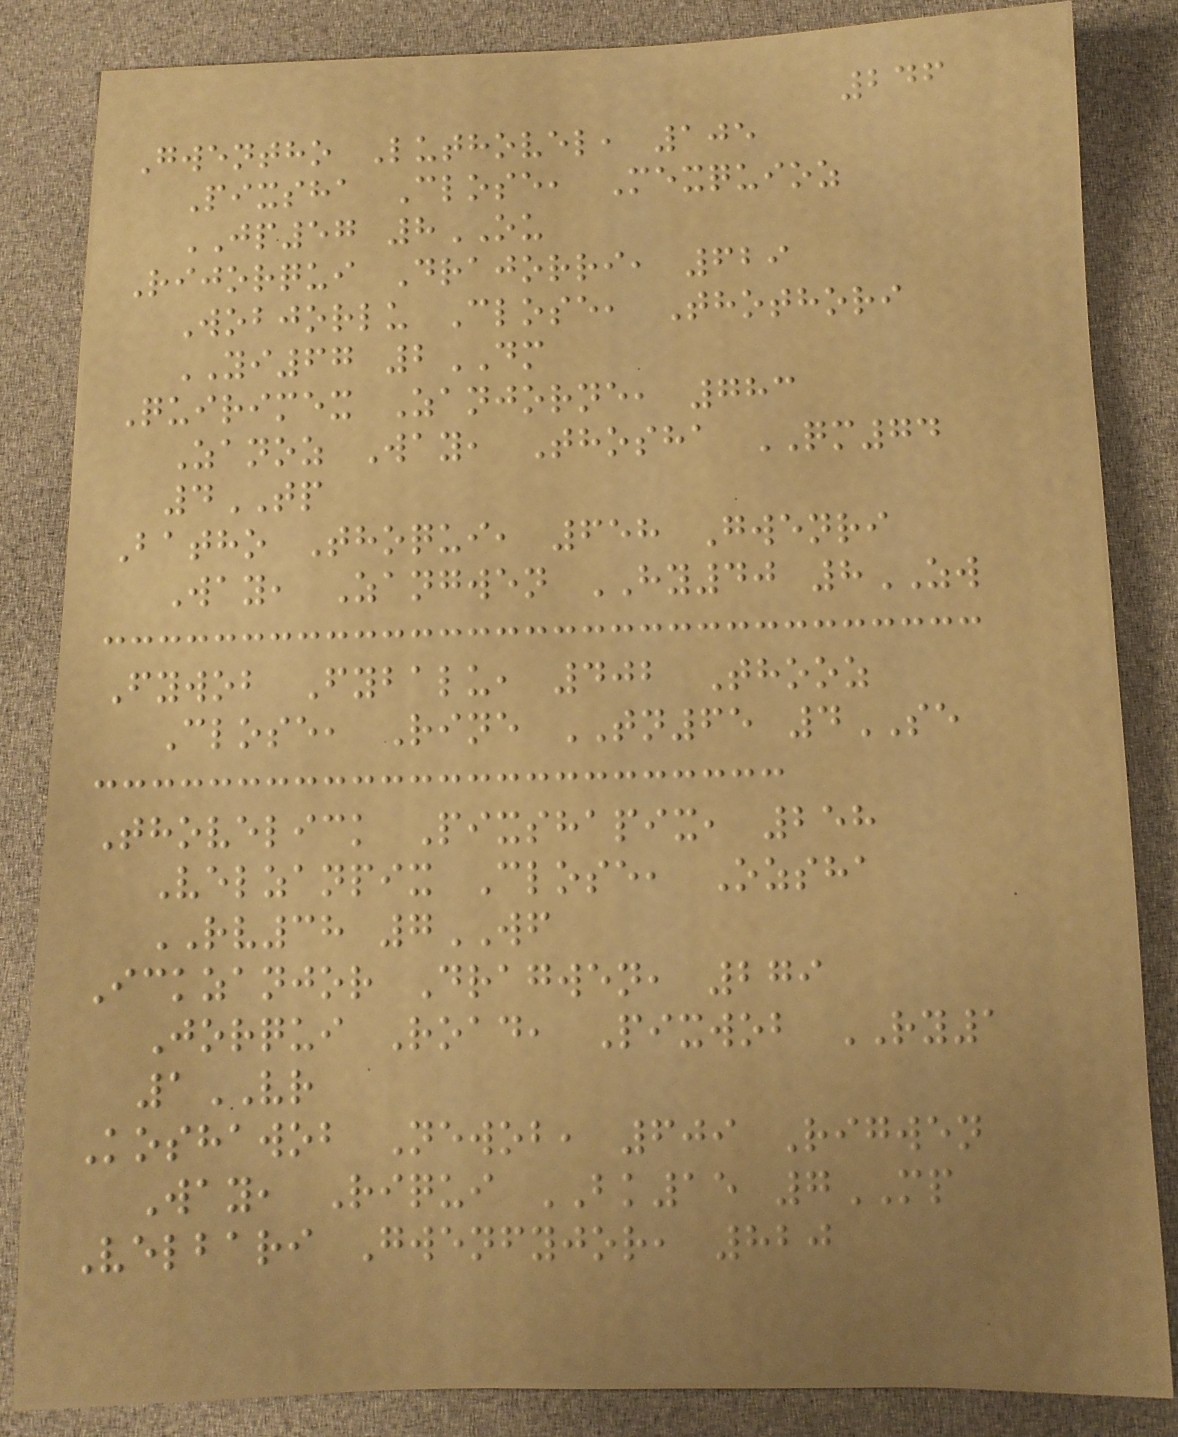246
Gwentho Luthovel, 105
Pixsha Close, Mexquioz
JP57 8OU
Rijorqui Drajorri, 629
Wobjorlu Close, Thothori
YI67 2DM
Quirimex Zanjorne, 783
Zanoz Way, Thosha QM74
4TP
Batho Thoqui, 658 Gwenri
Way, Zangwen HY40 8ZW
Fywob Fybalu, 402 Thooz
Close, Rine TN65 4SE
Thovelick Pixshapix, 258
Velzanpix Close, Ozsha
RV38 7WF
Ickzanjor Dragwen, 279
Jorqui Road, Pixwob RY1
1VR
Koshawob Newob, 609 Rigwen
Way, Riqui BK15 7MP
Velbari Gwenfyjor, 820
